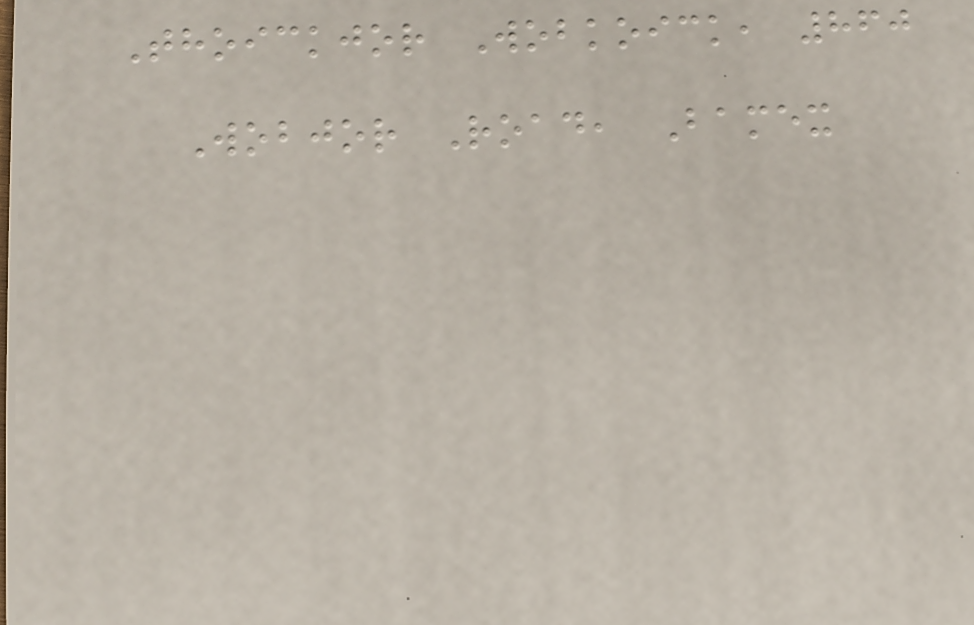Thoickjor Wobkoick, 860
Wobjor Road, Bamex
